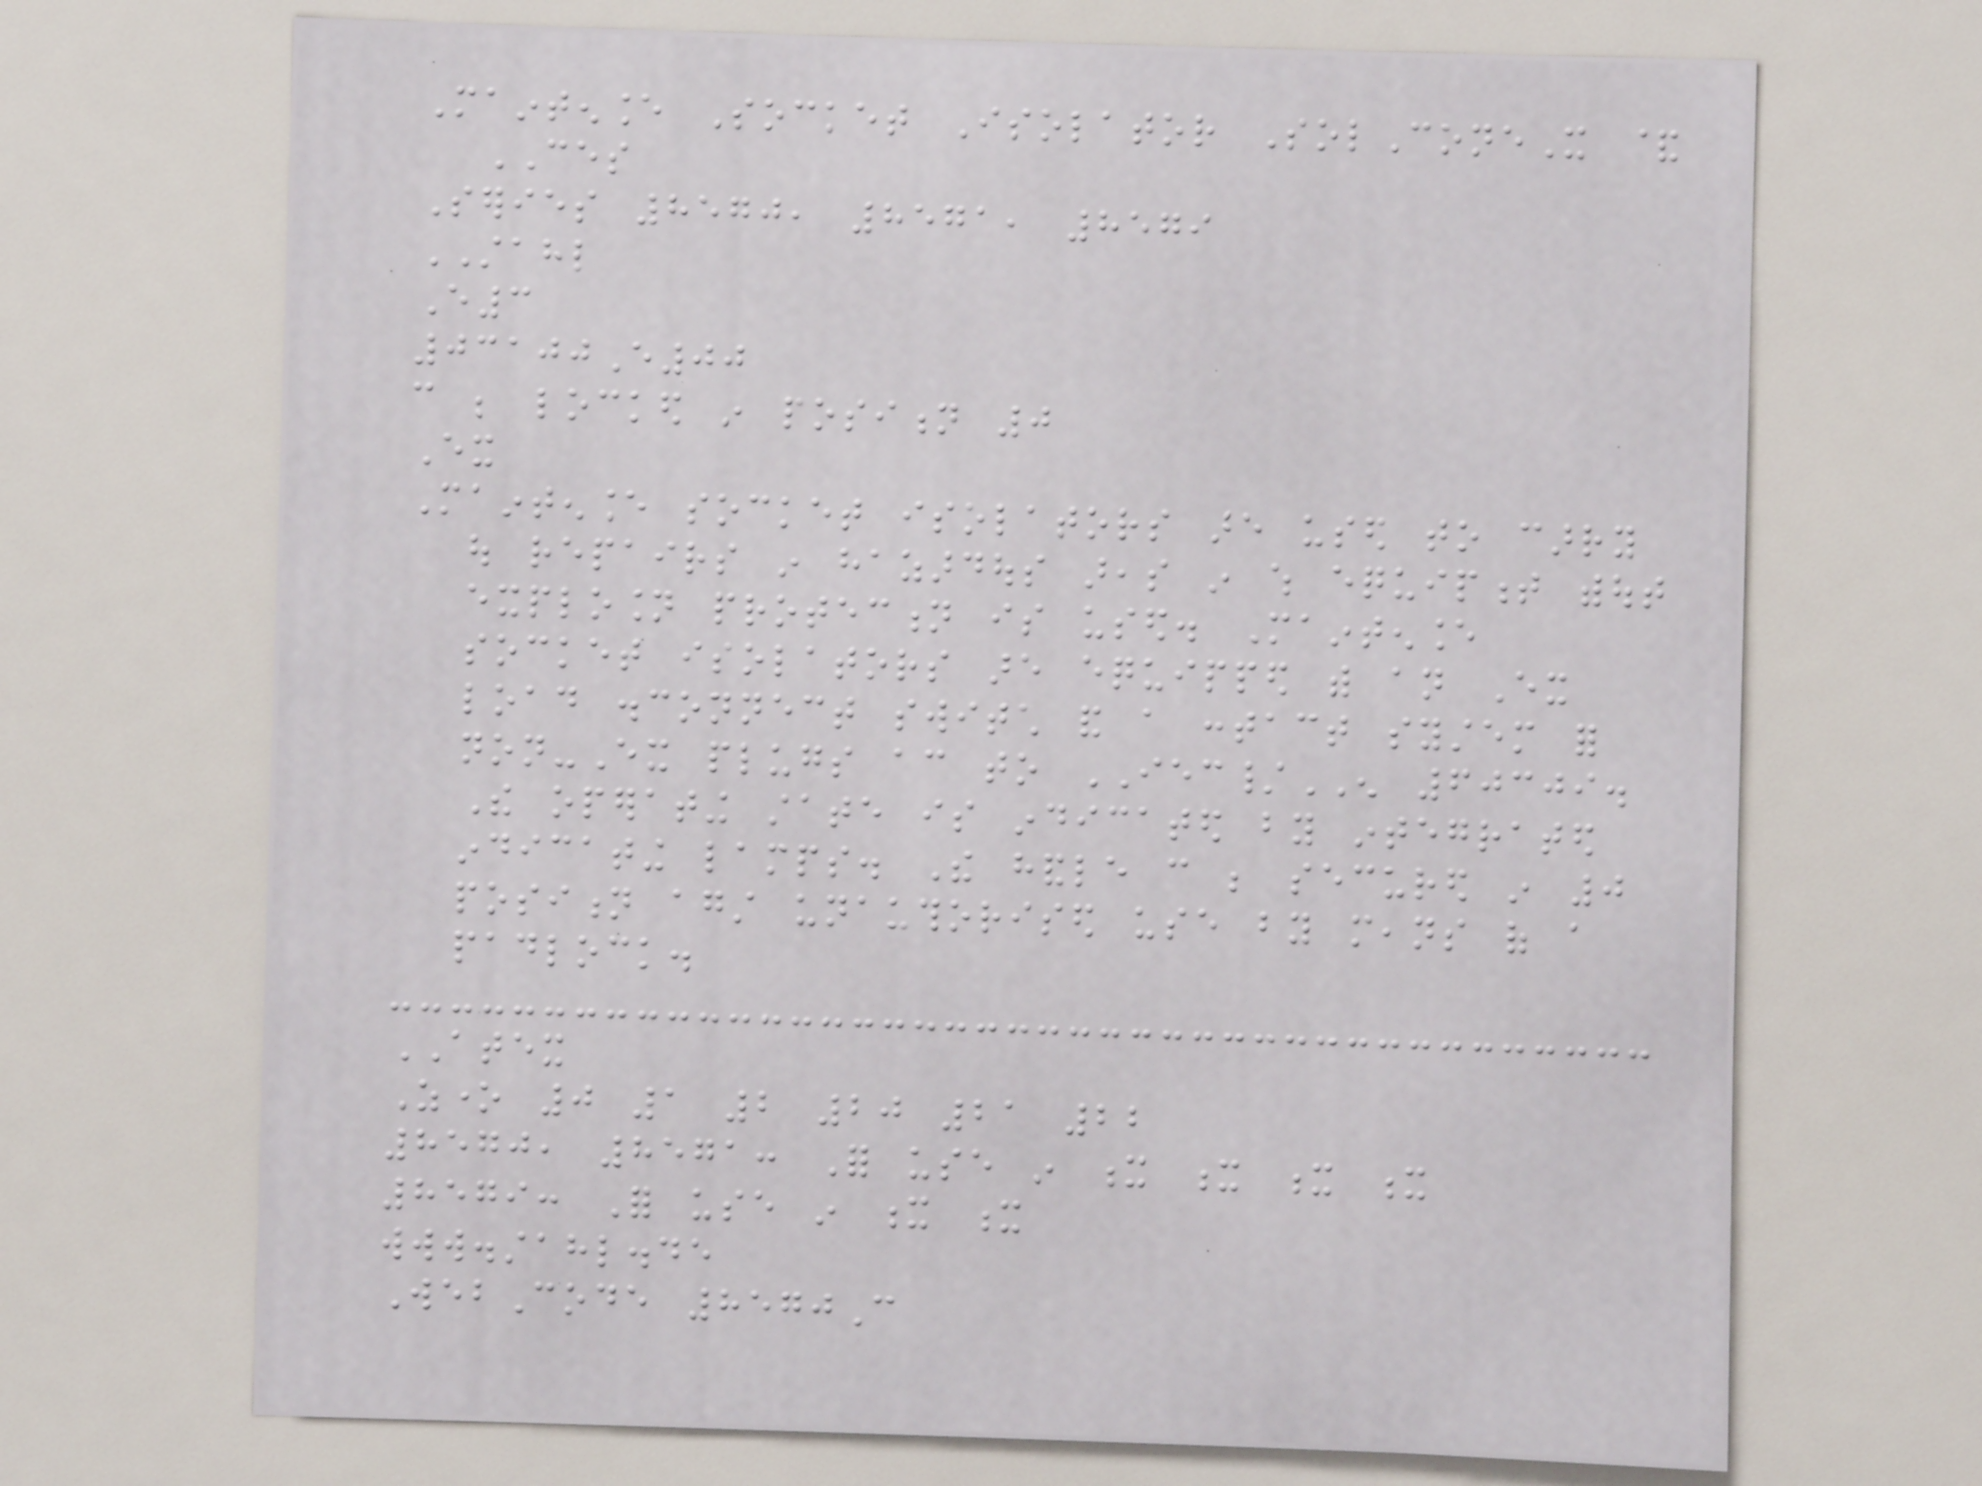Maintenance Socket Isolator SolConeX &
CES
Series 8570, 8571, 8579
STAHL
E3
03100E00
can be locked in position 0
Ex
Maintenance socket isolators are used to carry
out repairs in hazardous areas in which equipment without
explosion protection is used. Maintenance
socket isolators are equipped with an Ex
load disconnect switch and a contact system for
non-Ex plugs according to IEC/EN 60309.
The operating state is indicated by integrated
indicating lamps. The handle can be secured in 0
position against unauthorised use by means of a
padlock.
ATEX
Zone 0 1 2 20 21 22
8570, 8571: For use in x x x x
8579: For use in x x
www.stahl.de
WebCode 8570C
